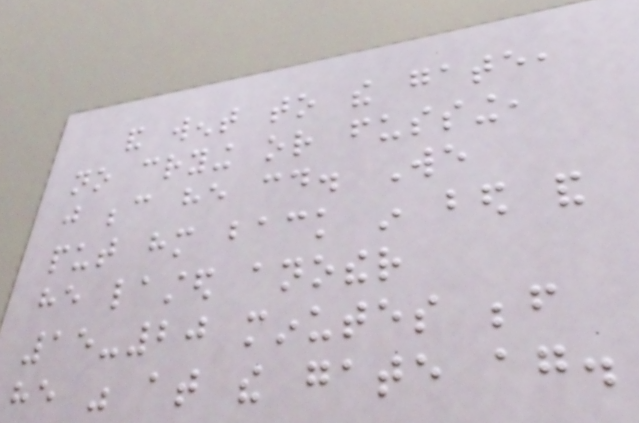and went to the gate,
no crying or fussing,
just because he could. We
put him back in bed and
he lasted another
15-20 minutes before
he was at the gate again.
